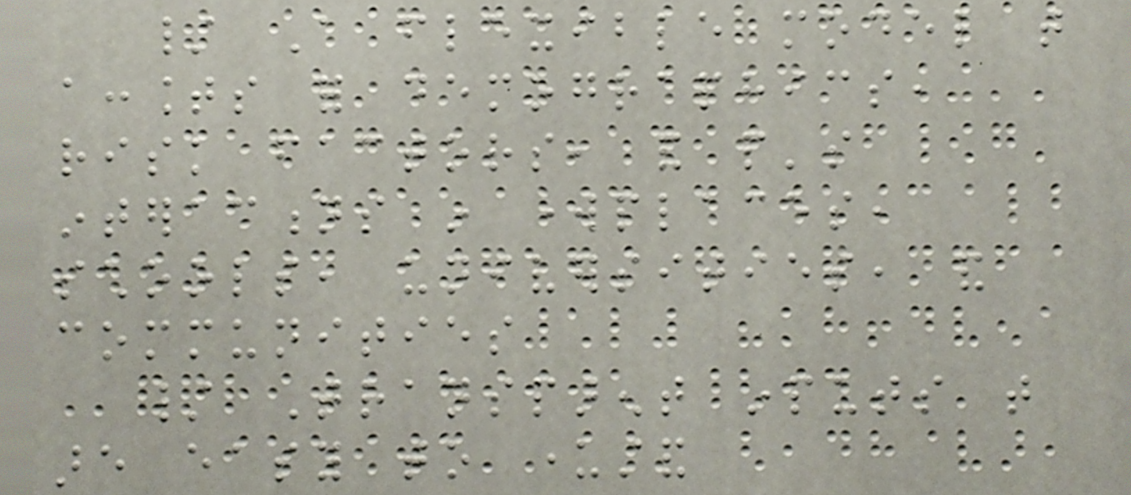/ A flexible model that
accounts for demographics,
risk factors, and people's
interactions in workplaces,
schools, universities, and
communities
/ Transparent inputs that
are easy to understand
